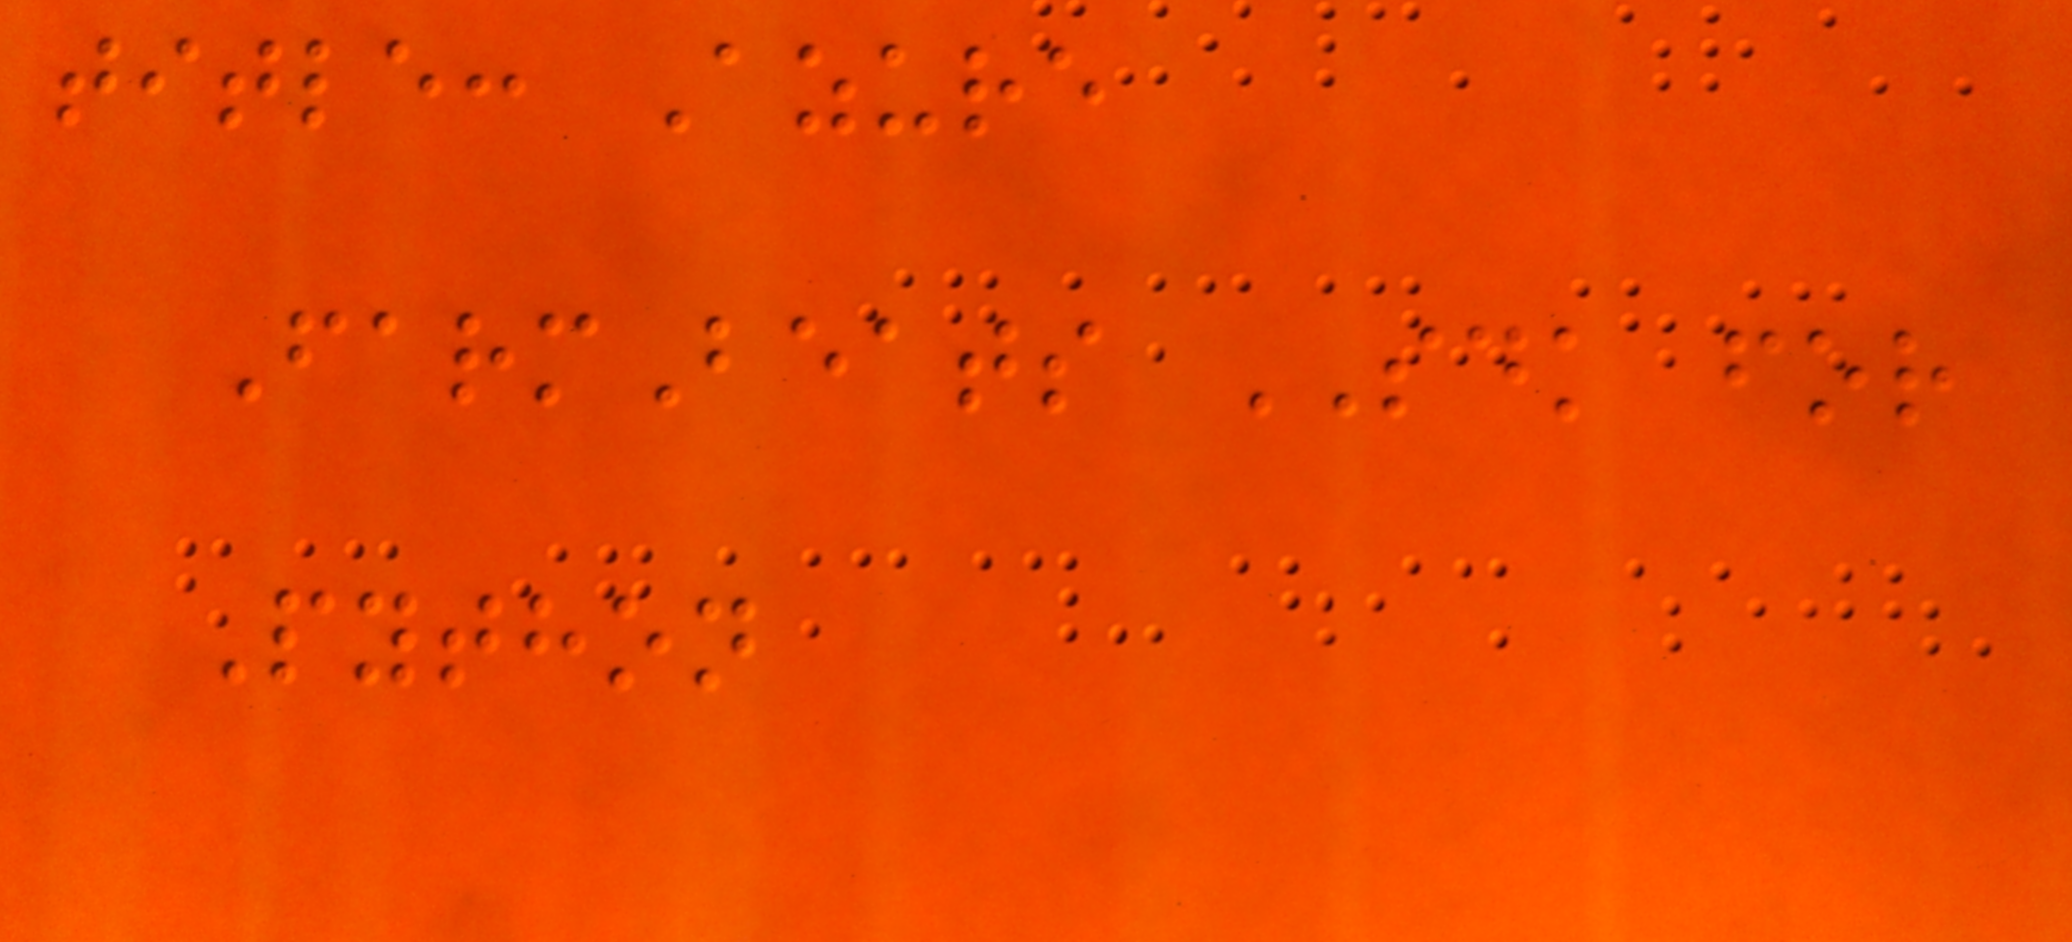title: Azure
FarmBeats SDK for
Python
